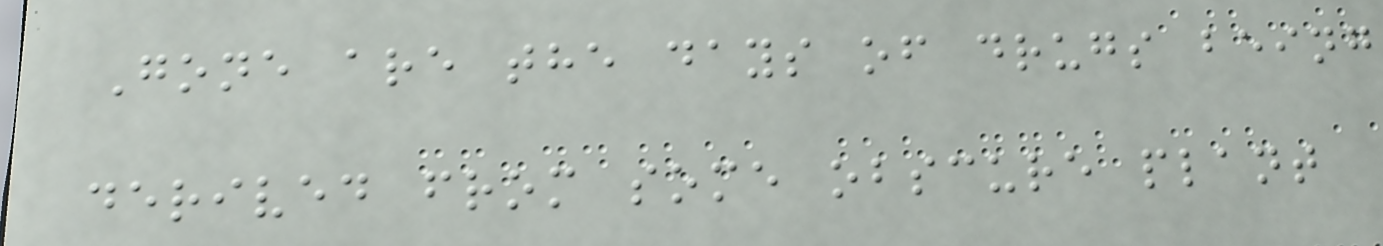Gone are the days of drugs being
derived from some obscure plant
